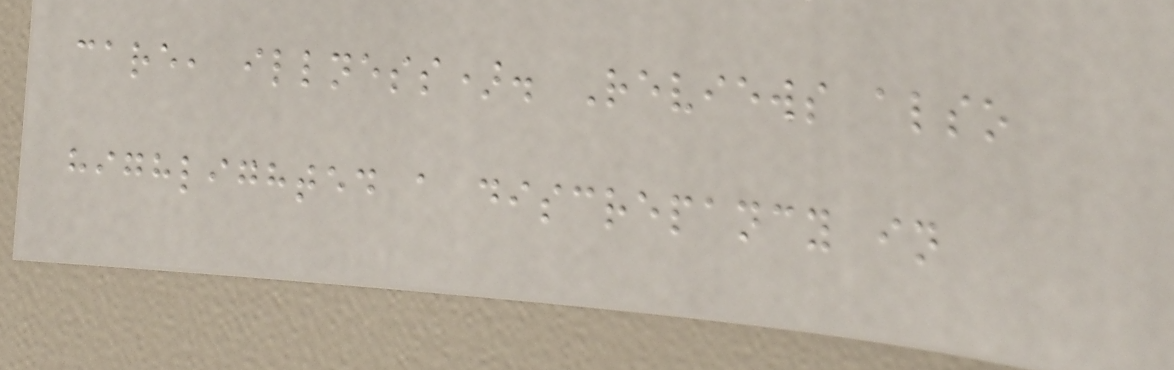care, illness). Reviews also
highlighted a discrepancy in
